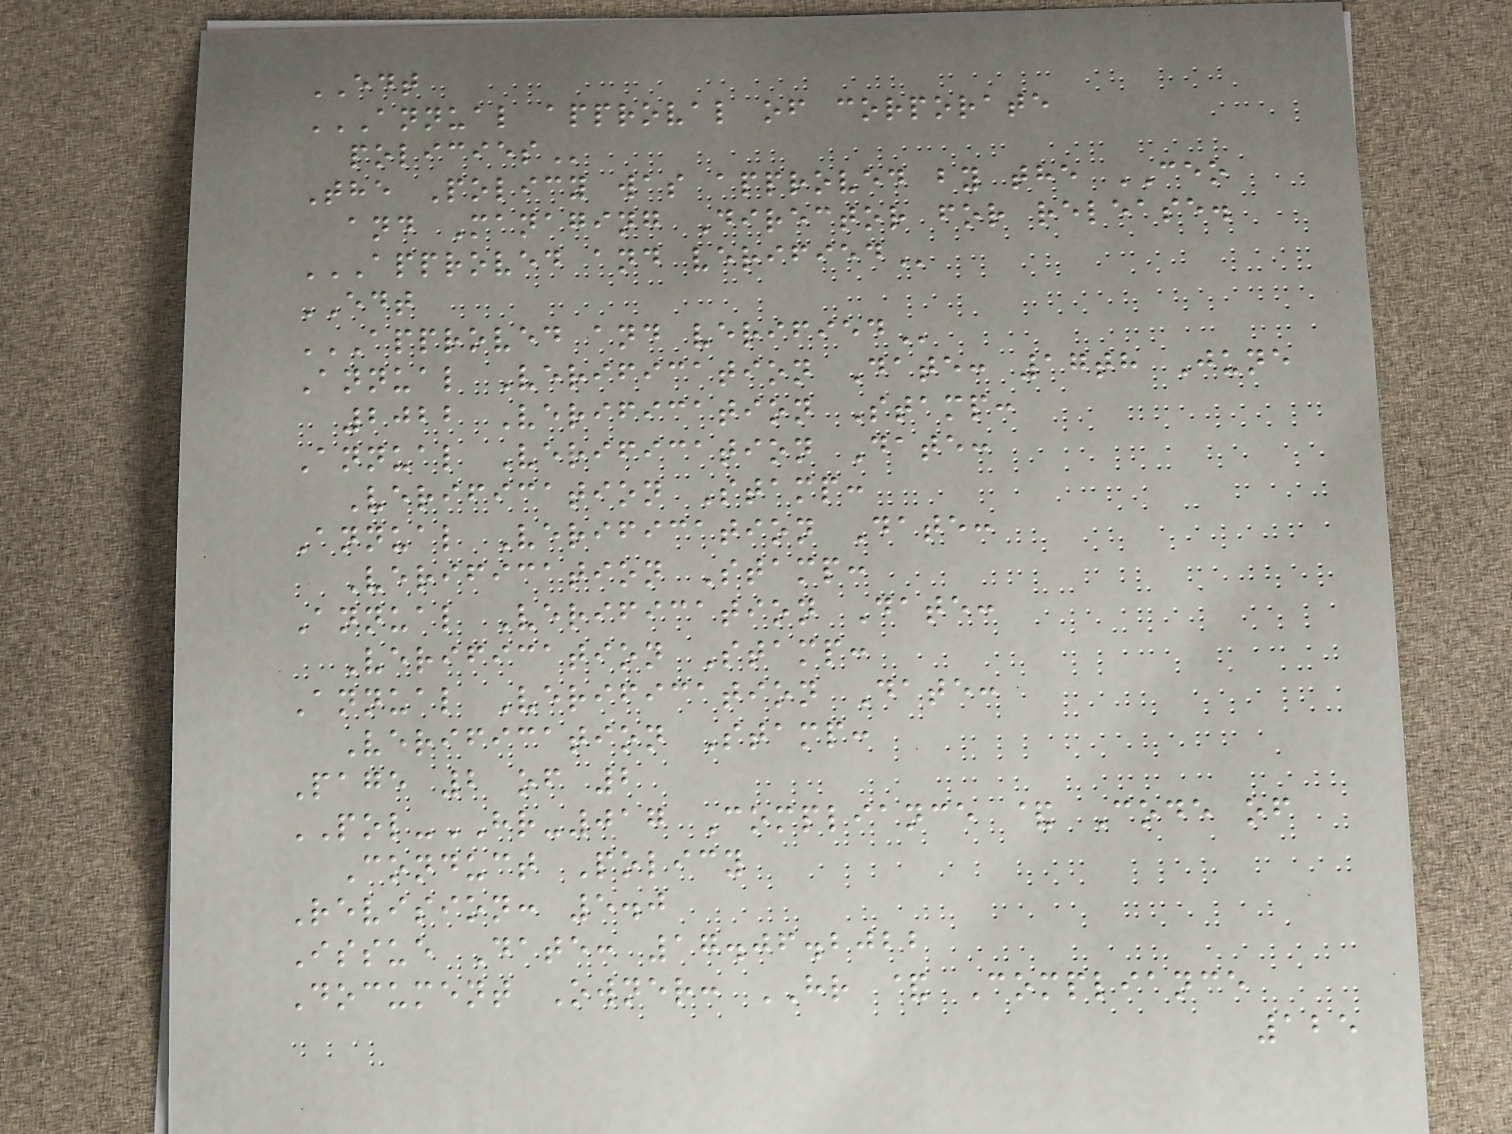EDT
ANNUAL APPROVAL OF CORPORATE
POLICIES
The Policy was approved by the CEO
and Managing Director for release.
APPROVED AND VERIFIED
EDT
APPROVED AND VERIFIED
Annual Verification Date: 17th June
2022 Verification Stamp:
Annual Verification Date:
Verification Stamp:
Annual Verification Date:
Verification Stamp:
Annual Verification Date:
Verification Stamp:
Annual Verification Date:
Verification Stamp:
Page 2 of 2
POL-HR-017 Compliance & Code of
Conduct Policy
Revision: 5.0
Issue Date: 17.06.2022
Document Owner: HR & Compliance
125
